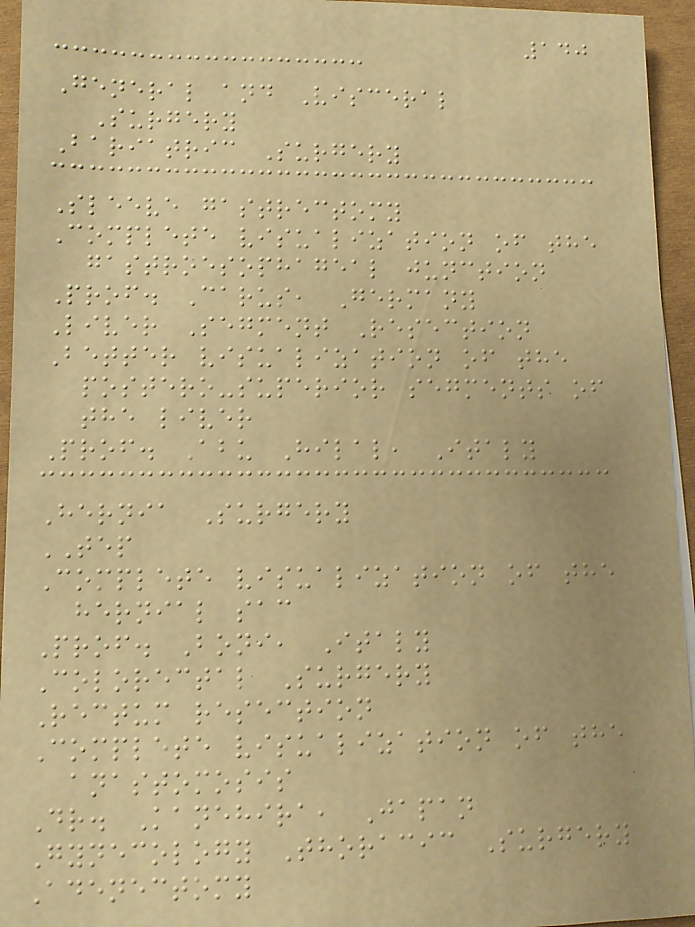140
General and Visceral
Surgery
Bariatric Surgery
Sleeve gastrectomy
Complete visualization of the
gastroesophageal junction
Prof. Carus, Germany
Liver Segment Resection
Better visualization of the
postero-superior segments of
the liver
Prof. Abu Hilal, Italy
Hernia Surgery
TEP
Complete visualization of the
hernial sac
Prof. Boni, Italy
Colorectal Surgery
Rectum resection
Complete visualization of the
anastomosis
Dr. Kanehira, Japan
Gynecology Thoracic Surgery
Adenectomy
